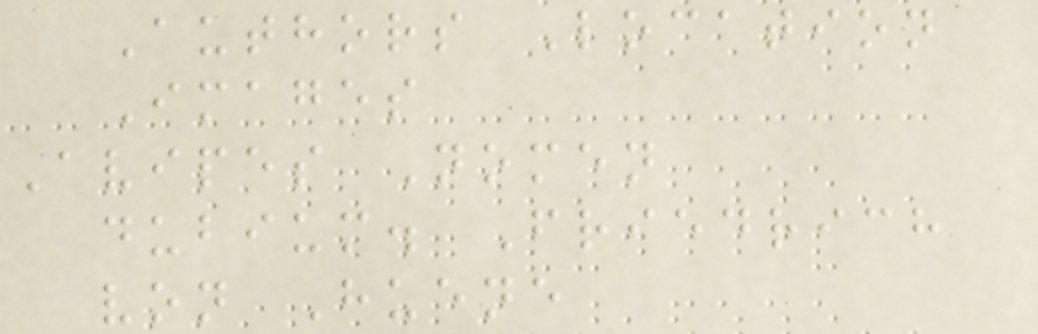Authors Location
Images
Avipes Nomen
dubium. Friedrich
von Huene
